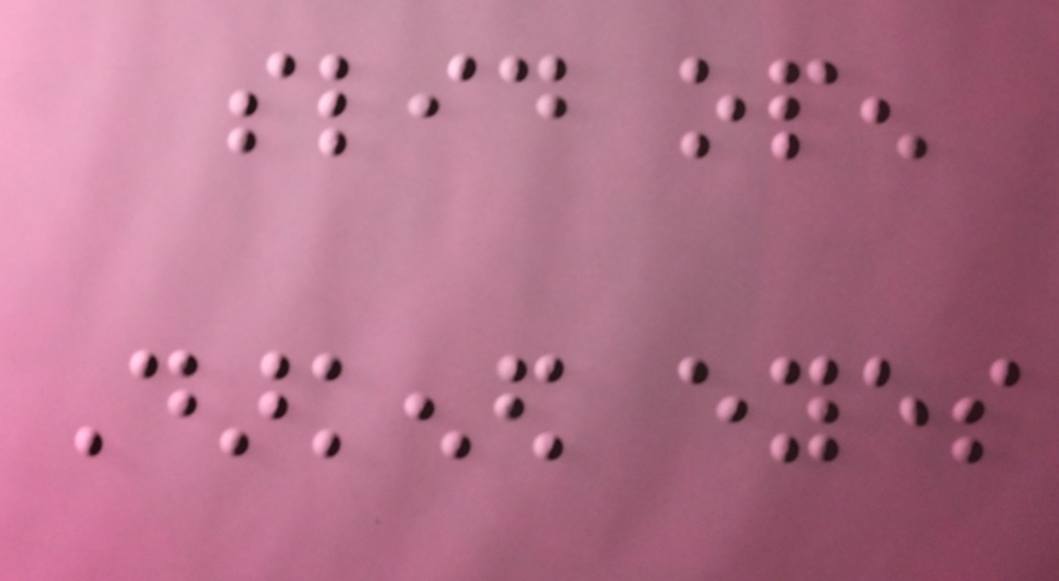slid open
Darkened eyes
